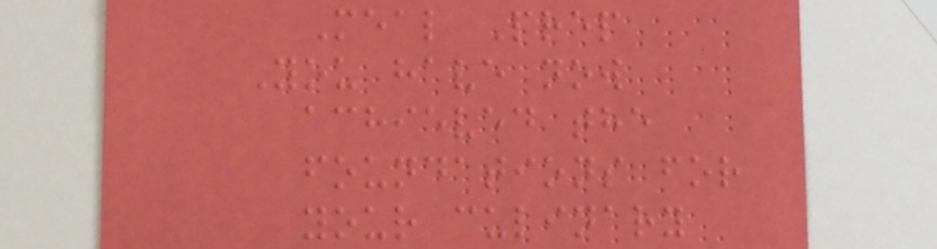Meal Prep
You have now
achieved the
foundations for
your culinary
